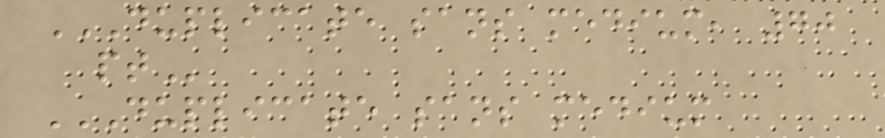DUPLICATE SANS MEDIUM, 70
PT
DUPLICATE SANS MEDIUM
